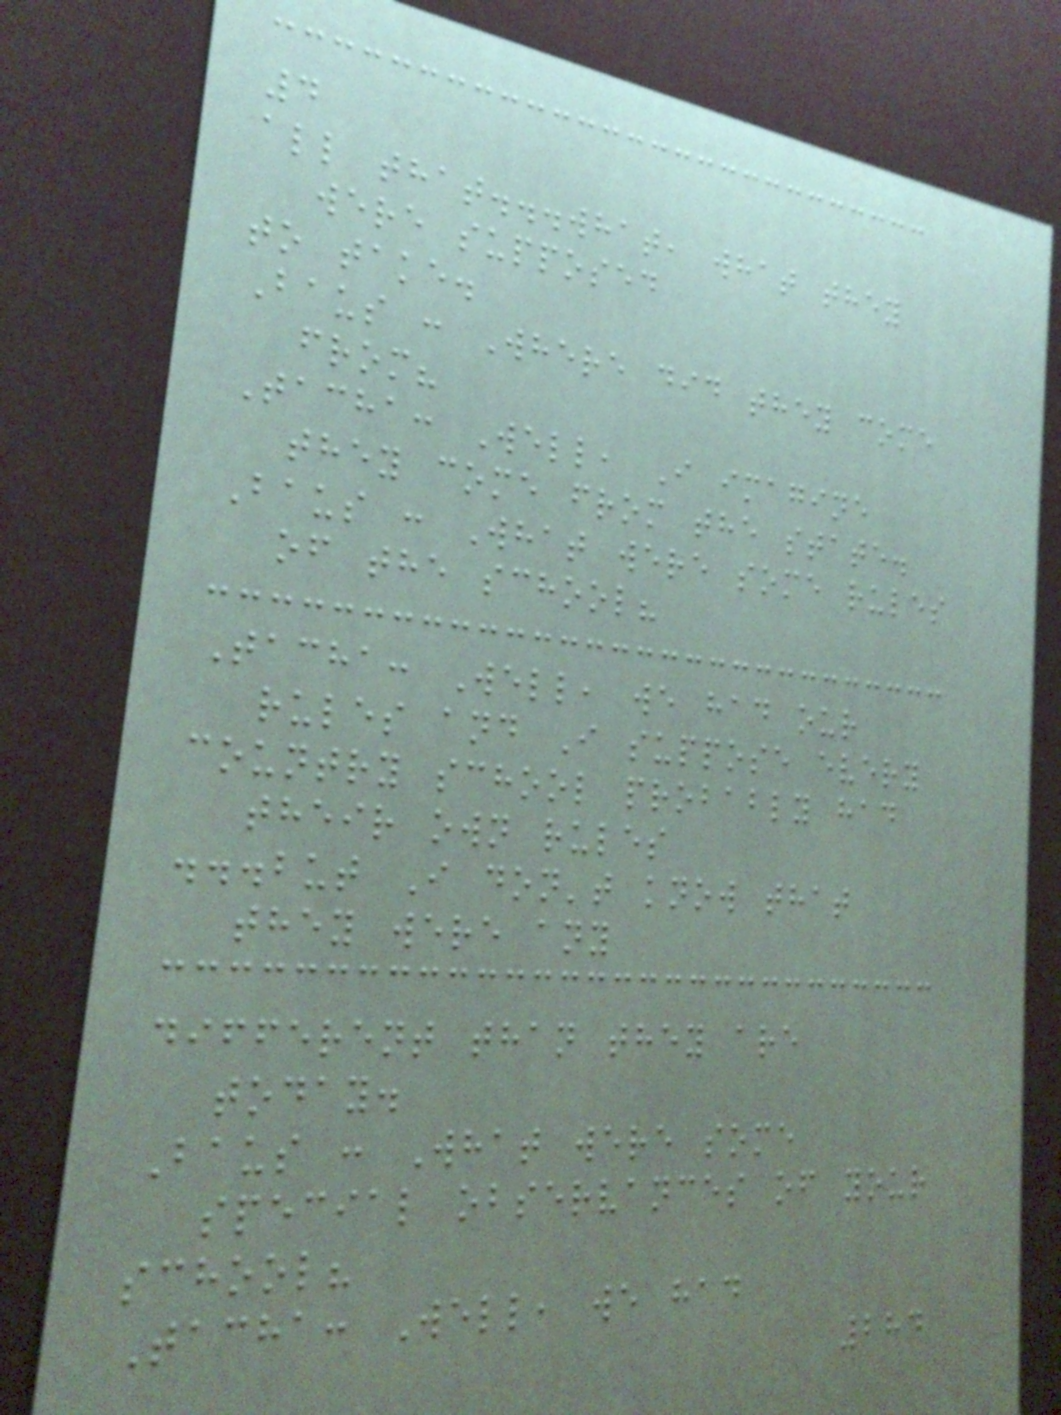4
all that...what, what they
were supposed
to take.
Baus : Where did they come
from?
Tacha: Well, I imagine
they come from the state.
Baus : What were some rules
of the school?
Tacha: Well, we had our
rules and I suppose every
country school probably had
their own rules
...but I don't know that
they were any
different than they are
today.
Baus : What were some
special observances of your
school?
Tacha: Well, we had
284
